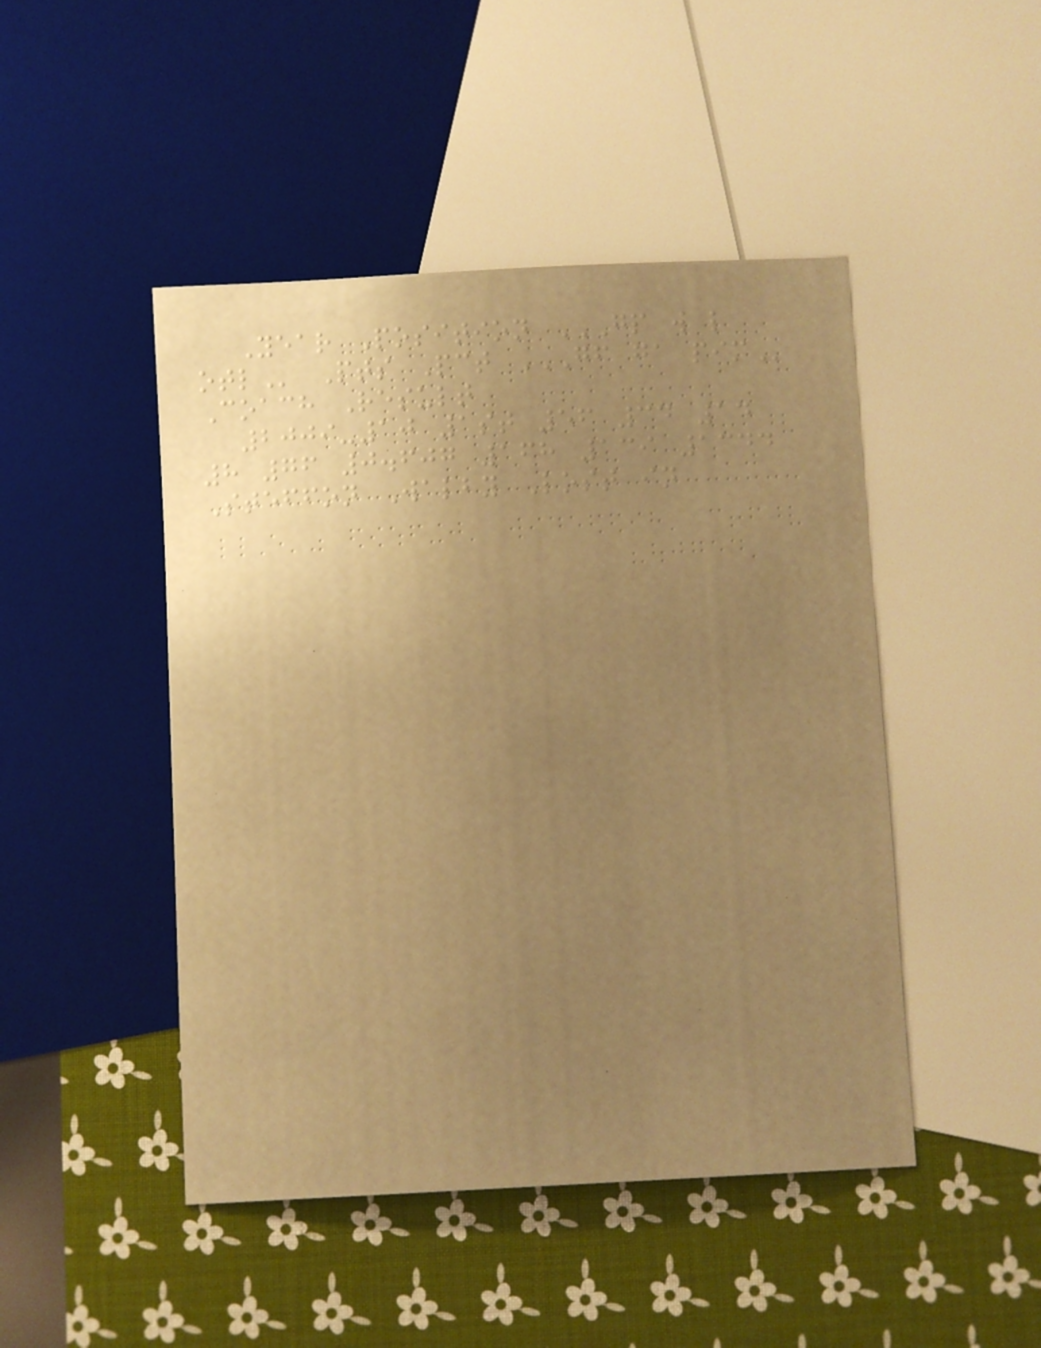Year Position GP W L
OTL Pts Pct GF GA PIM
Coach Result
2009-10 1st 56 34 14
8 76 0.607 168 139 1344
Steffon Walby Lost in
